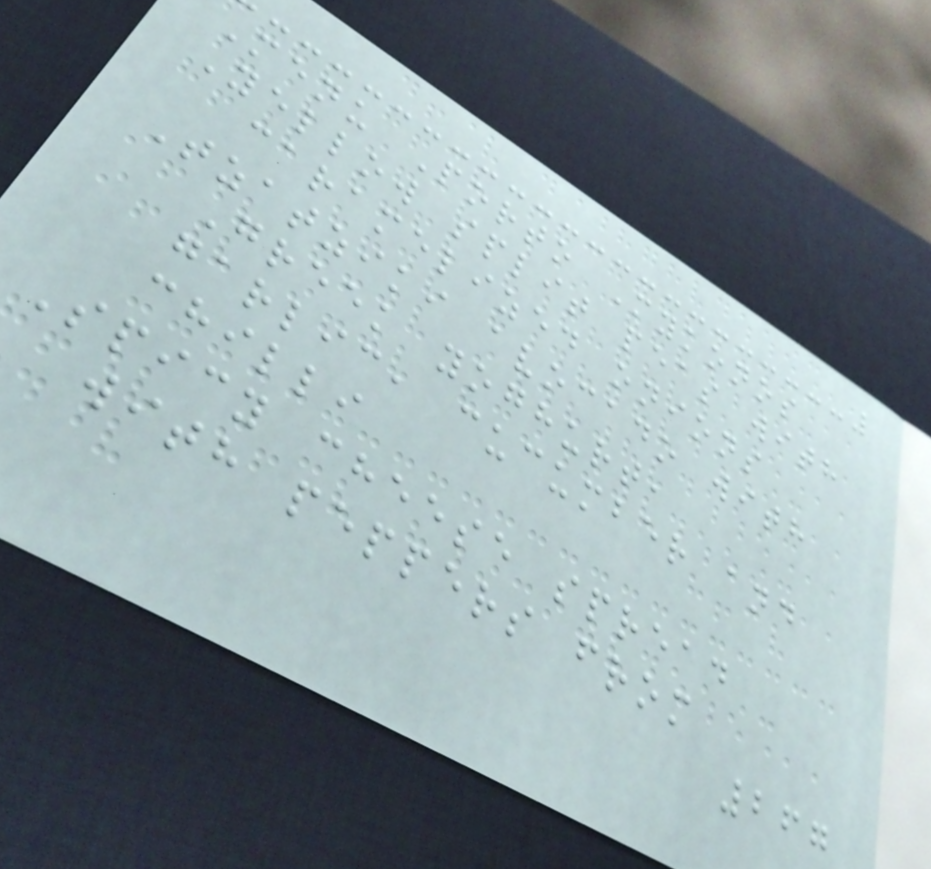Menu Porto Mykonos
Yellow split peas with
caramelized onions
Tzatziki avocado with
Greek yoghurt,
garlic, cucumber and
chilli
Spicy cheese spread
with peppers from
267
